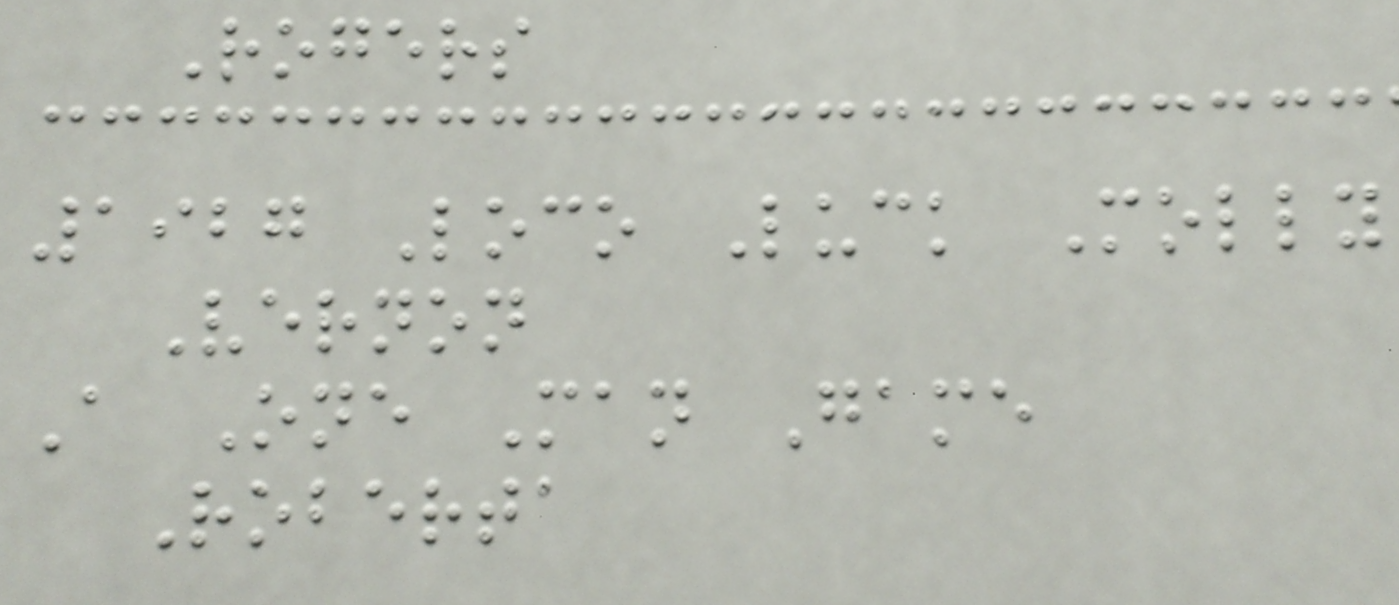Rogers
1927 Loco Luck Molly
Vernon
A One Man Game
Roberta
